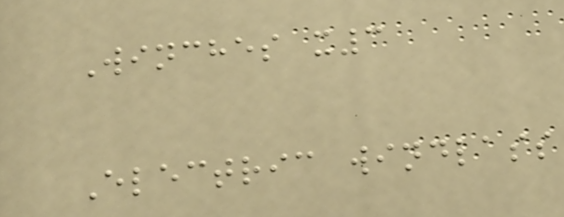Winches x3
Electric windlass
